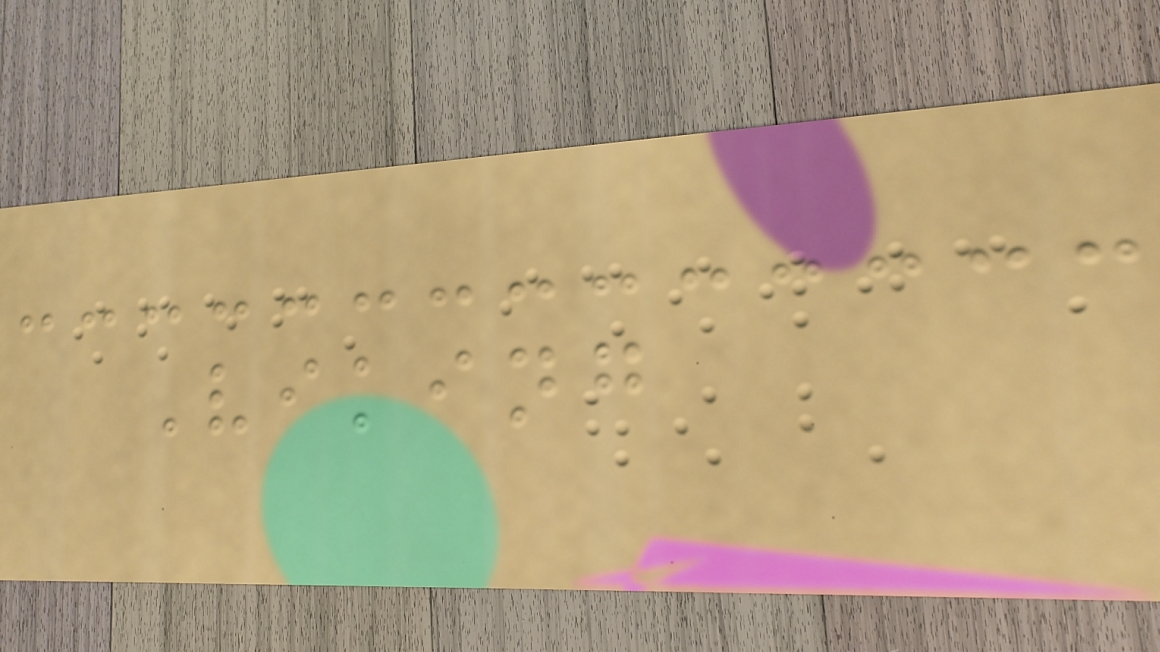Viking
